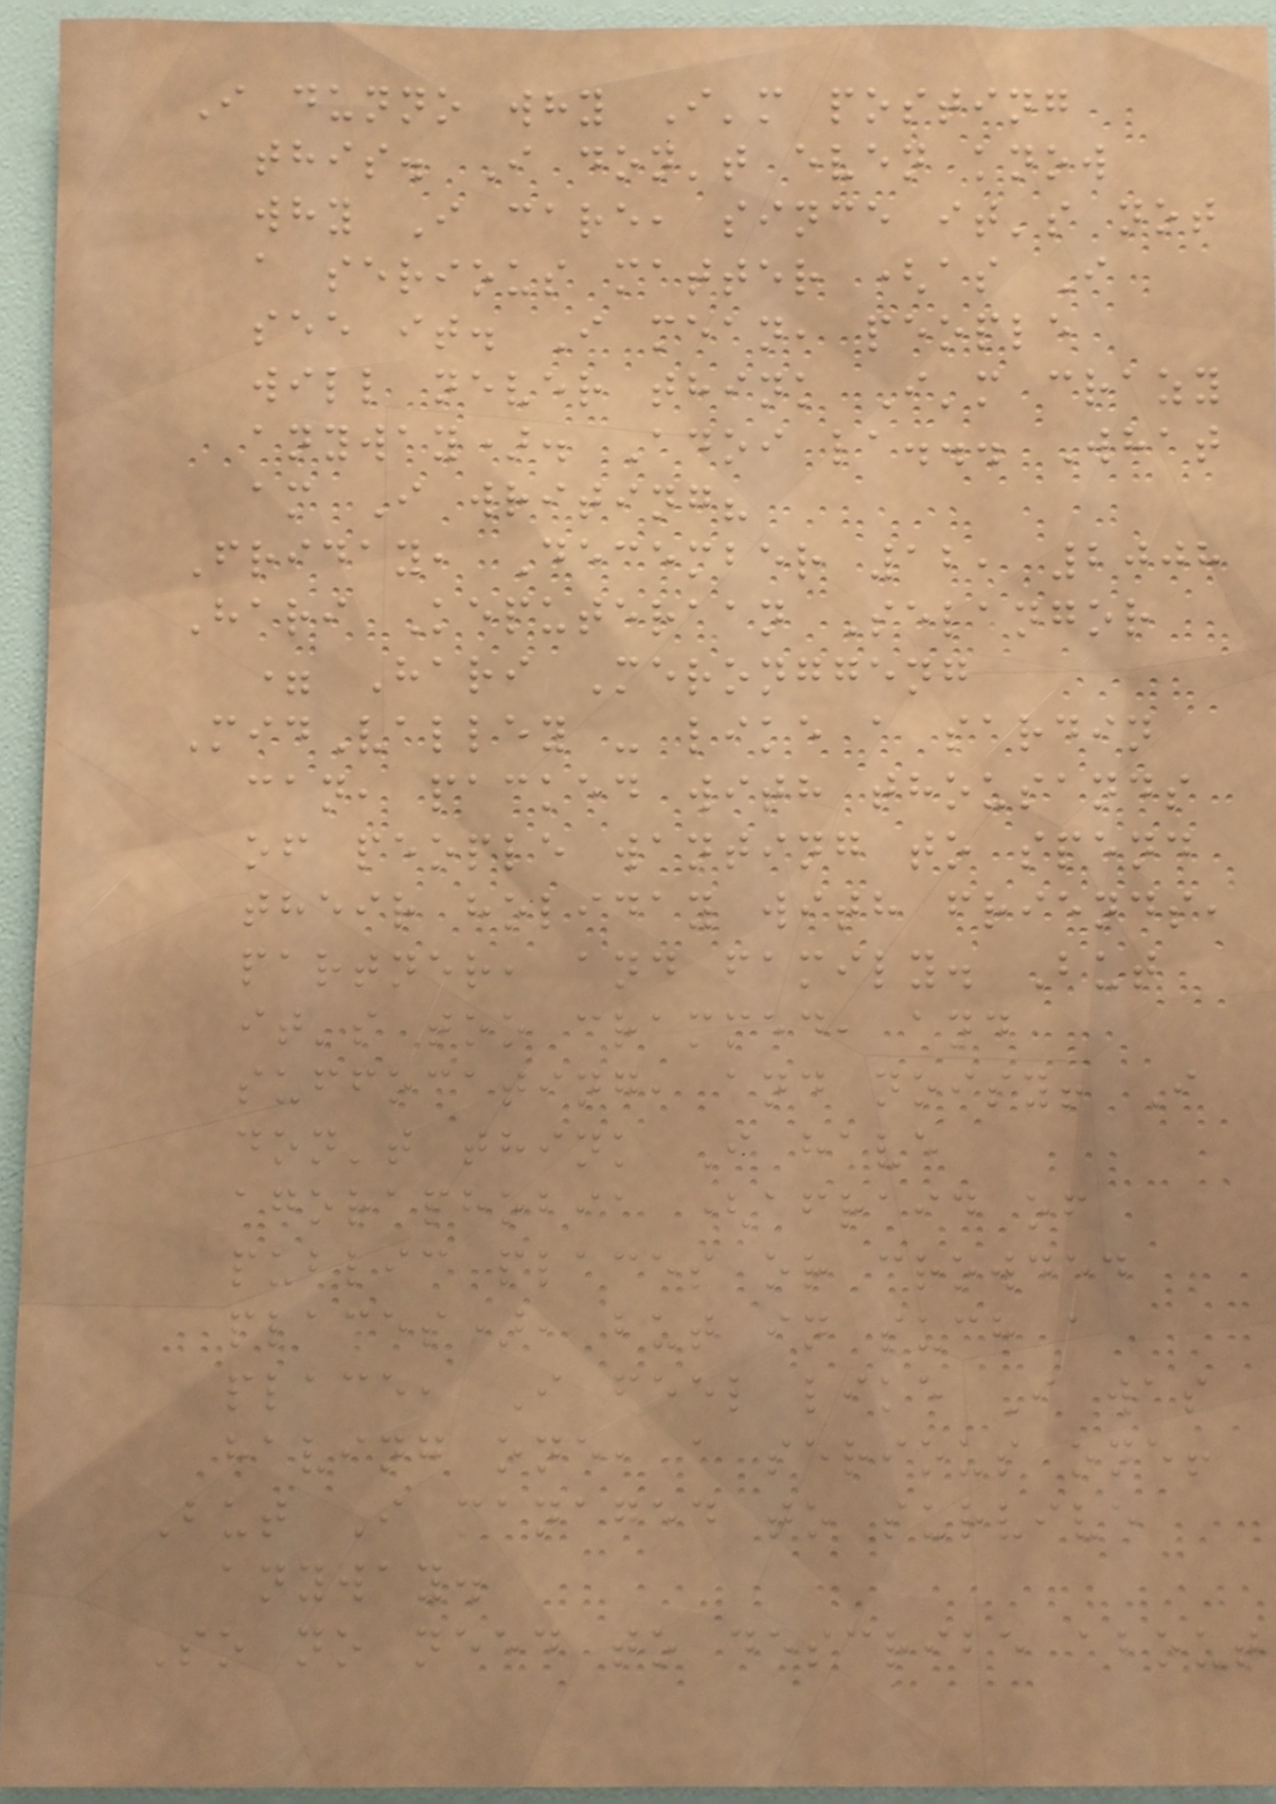I dunno why I'm posting
this. I don't even know
why I care, since it's not
a serious matter (as I
see it. I mean, people
will never think I'm crazy
anyway). Adoi la... What
am I writing?
Friday, December 12, 2008
Hari Keputeraan Selangor
= Hari Meronggeng
MidValley - like a sardin
can, packed with thousands
of people wanting to spend
their holiday with friends,
partner, and family. But
it's too crammed, and
suffocating, and noisy! I
don't think I have
agoraphobia (afraid of
public places or crowded
places), but in such a
place, I feel like I was
having one, a serious one!
But I managed to survive
anyway.
So no need to describe about
